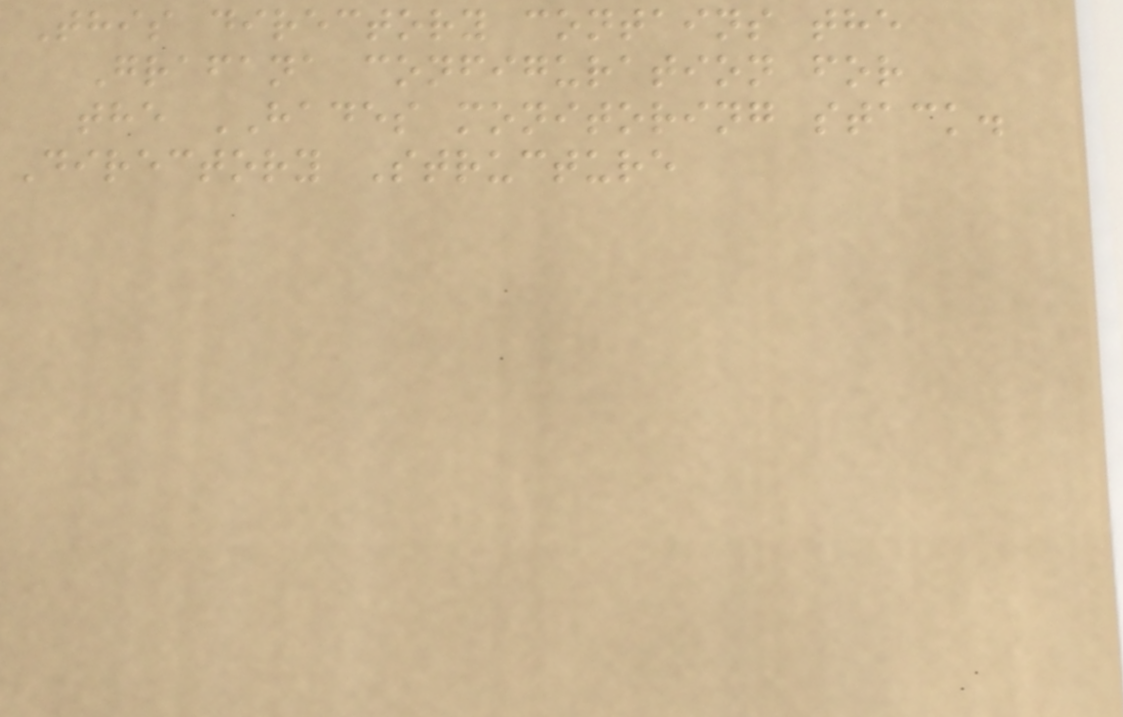This directory contains the
Grafana configuration for
the HADES monitoring stack.
Directory Structure
